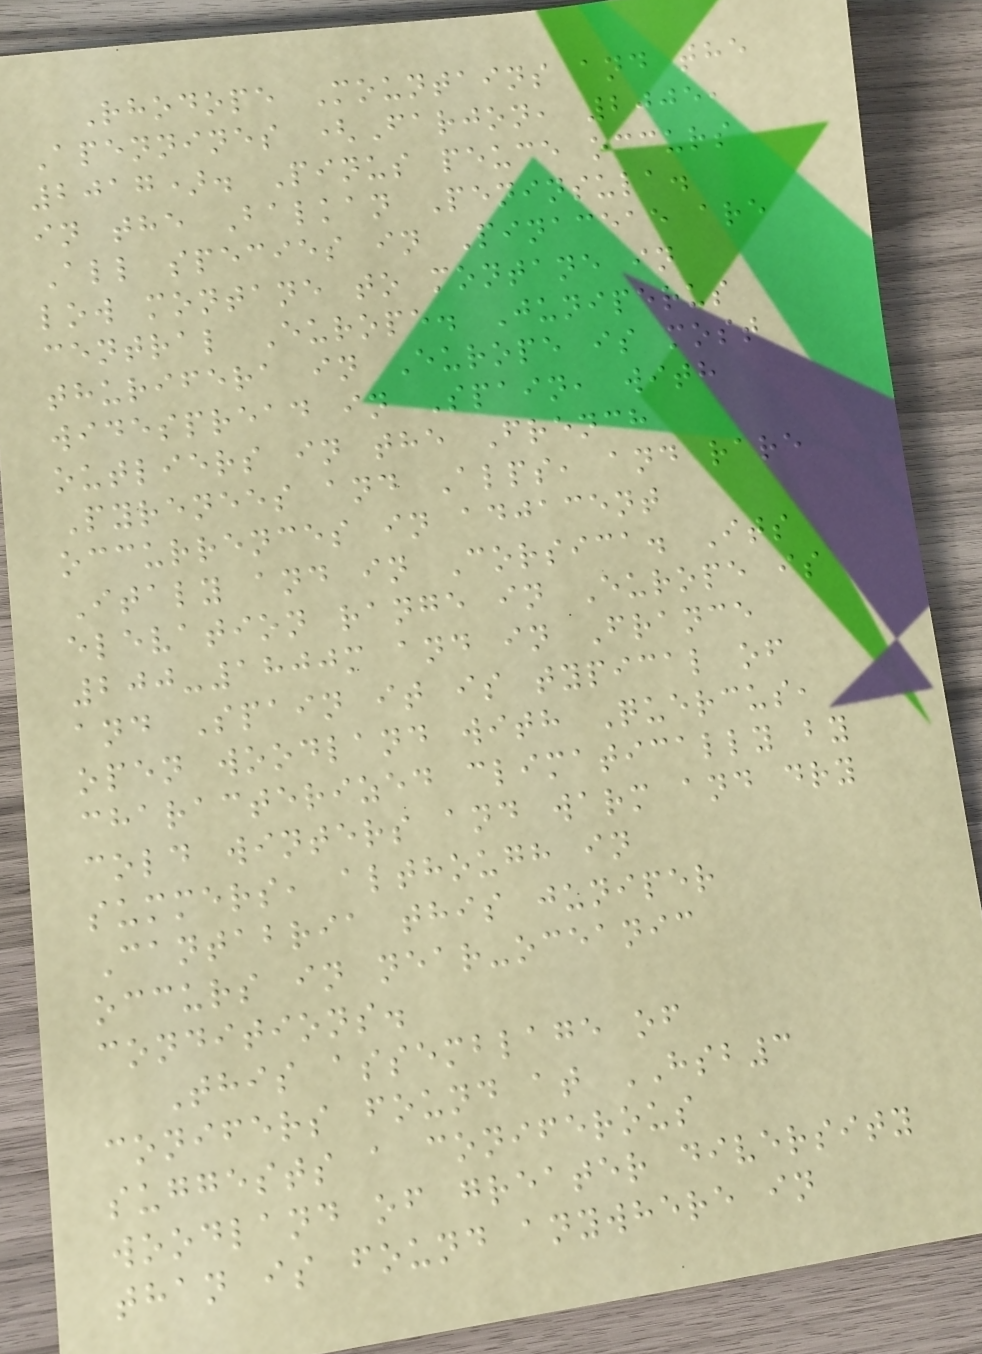Rhodope Mountains and the
Apennines (Farjon, 2005,
2017). Pinus peuce occurs
in the Balkan Peninsula.
All species in Pinaceae are
low montane to montane in
central Europe. Juniperus
thurifera in Europe is most
widespread in Spain, with
outliers in the French
Pyrenees and Alps, and rare
occurrences in adjacent
Italy and in Corsica. Its
elevation range in Europe is
200-1800m and in France
and Spain it is typical of
open woodland with Quercus,
characterized climatically by
cold winters and warm and dry
summers, although in
Cantabria this juniper
occurs in near-oceanic
conditions.
This assemblage of
conifers found at HSB3
suggests a coniferous
woodland of greater diversity
than is found anywhere in
